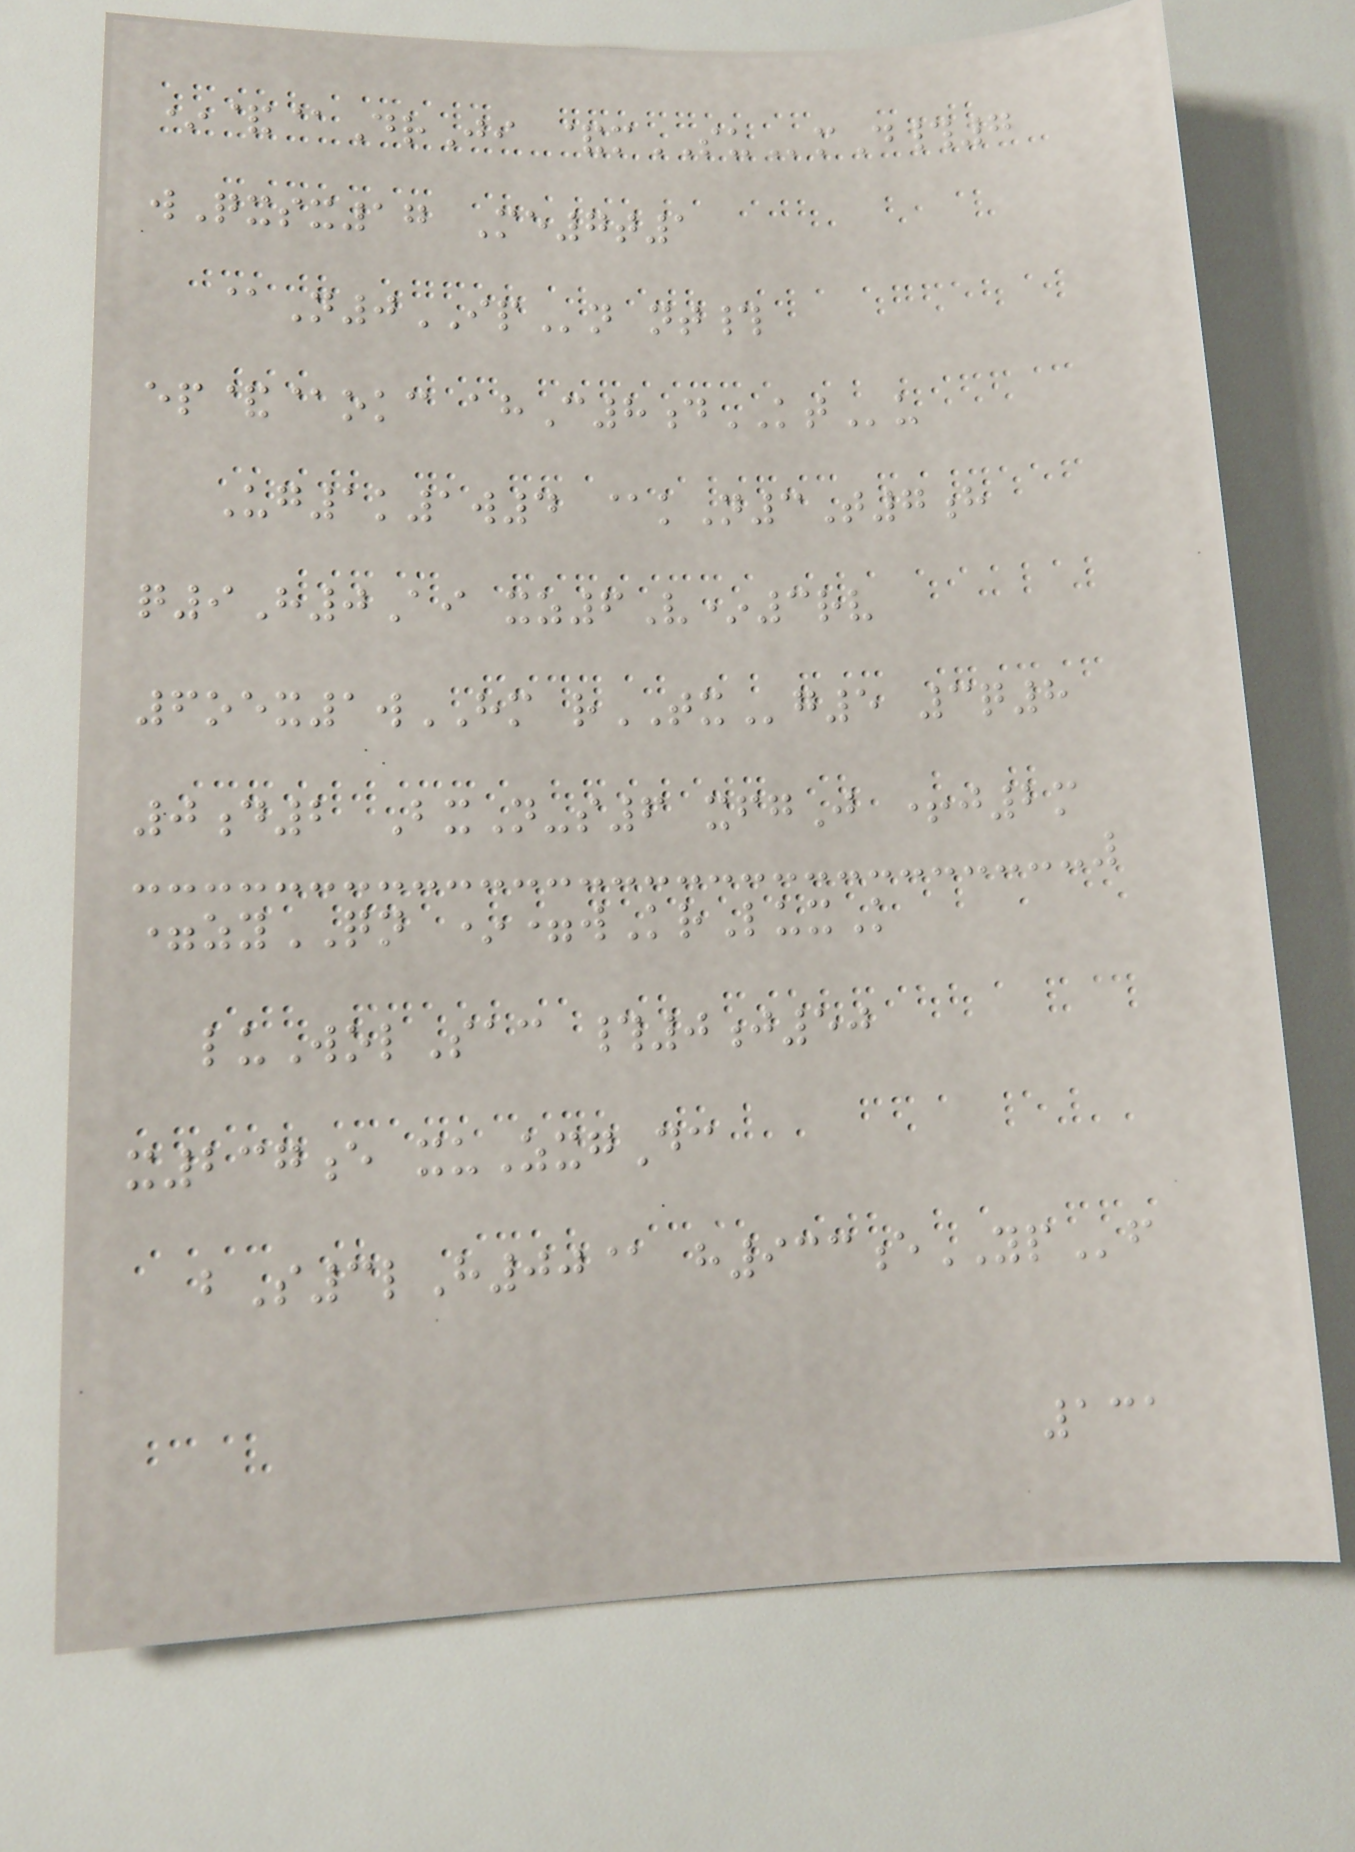*&@DrJi &mSUmD#7
wQxsx17 Me7t1
@N0IPn nt#
ep&@okc ahC8dKTu
Ug1k1w4 @kN3T7h
q9H0Ai xz6V*3rv
6oex1wHM rTXg5 3q8
0d2 BxN-s6 xfgJ +j2m
=zyQN *=wKrLuxK
luWolSac #0j50
x237e xuZxgDc
bS3lH00@ h933eYPf
131
